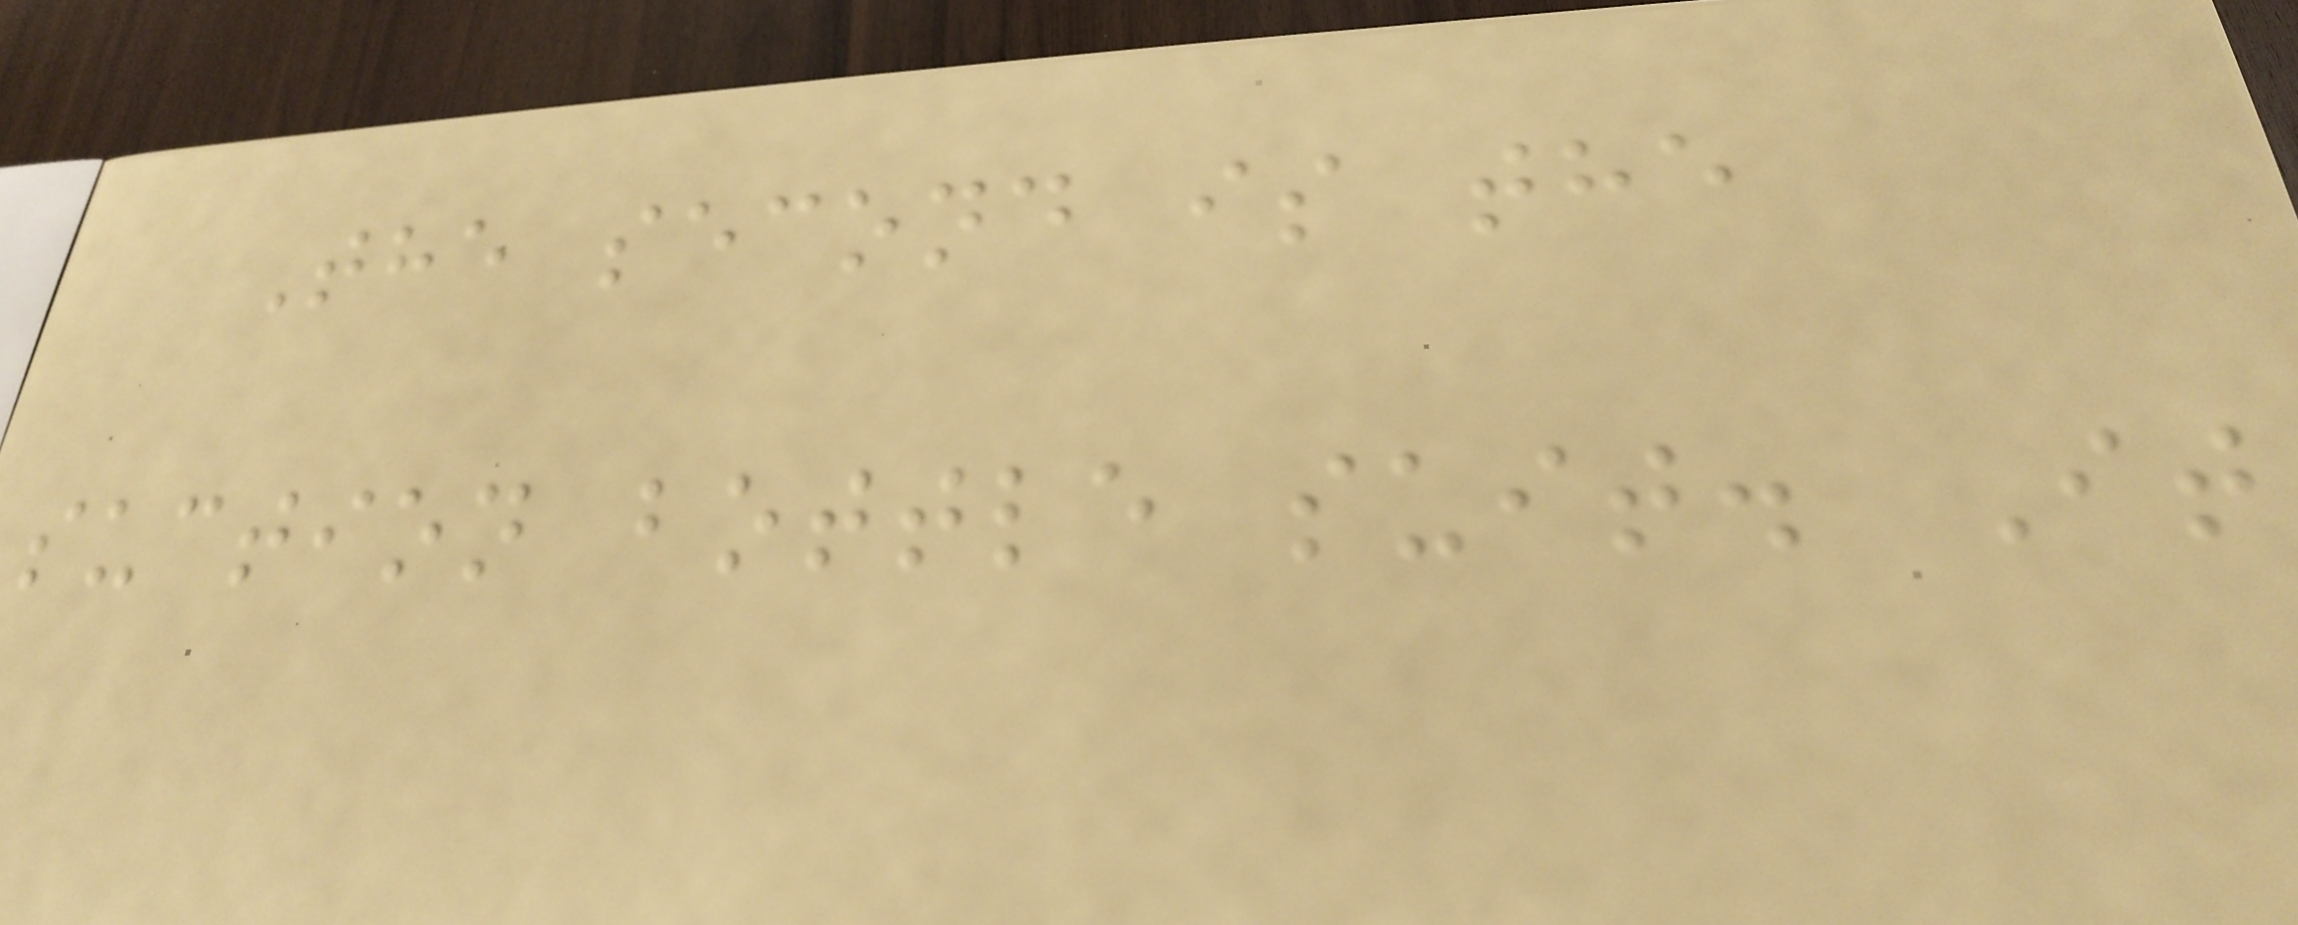The second is the
suction bottle suit. It
